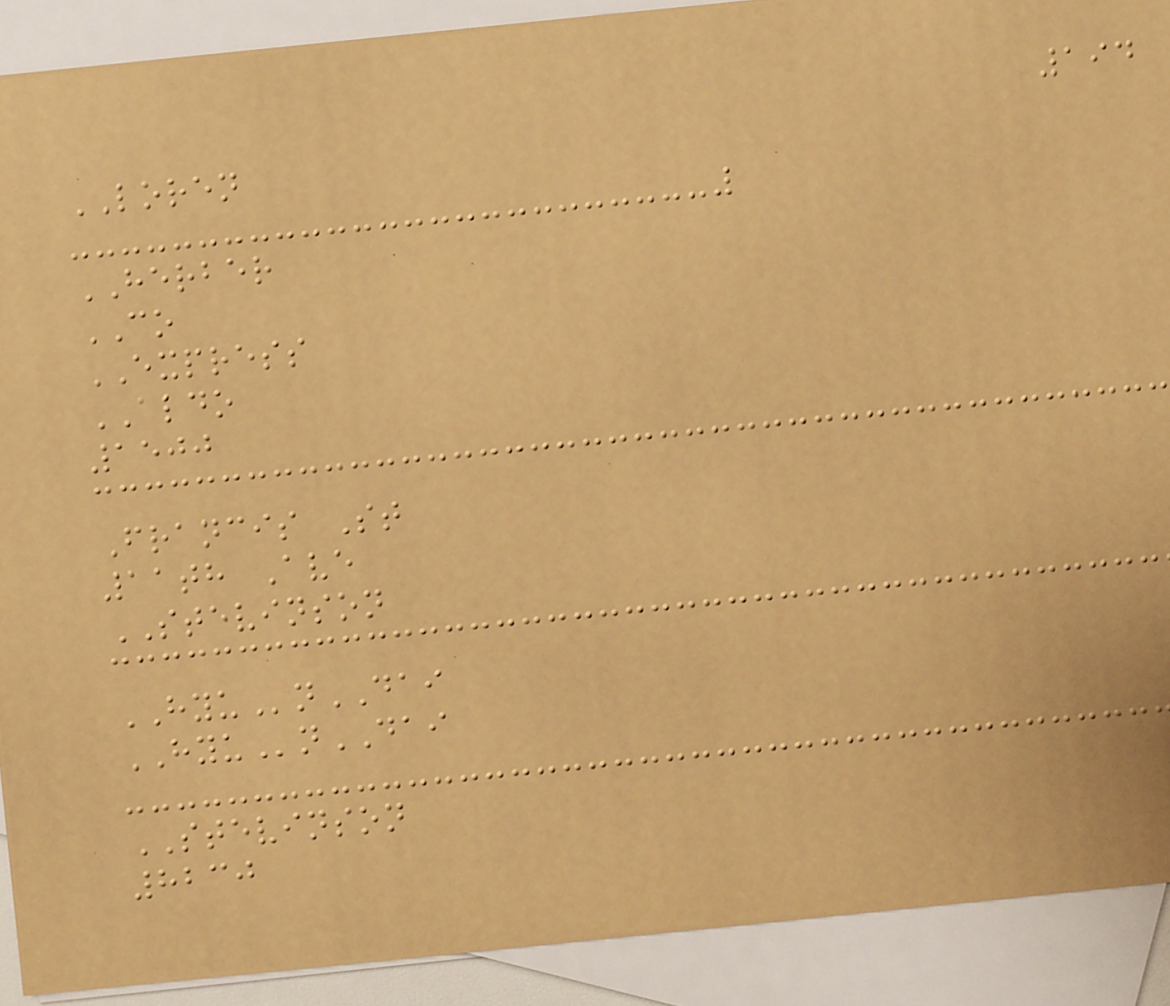194
LOREN
HERBER
CO
EXPRESS
ALDO
1500
Francis St
11th Ave
STEVINSON
HYUnDAI
HYUnDAI
STEVINSON
8230
